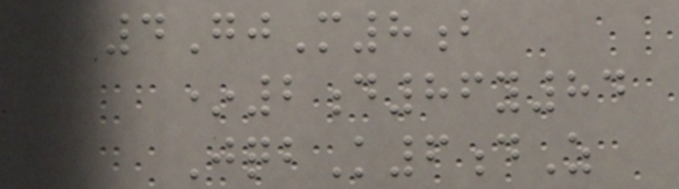4GjM8b
*2d86y84
JqbK6dZ
